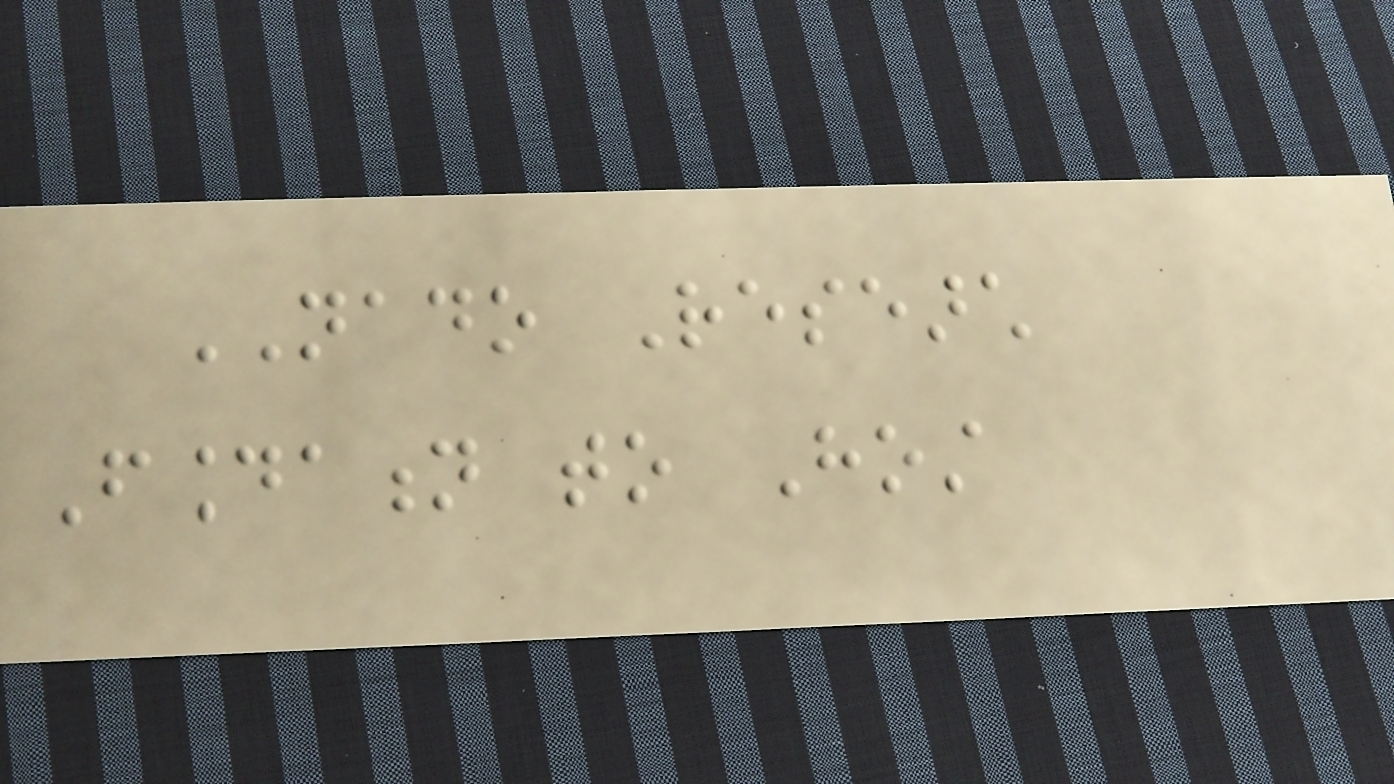NADO Research
Foundation to Host
